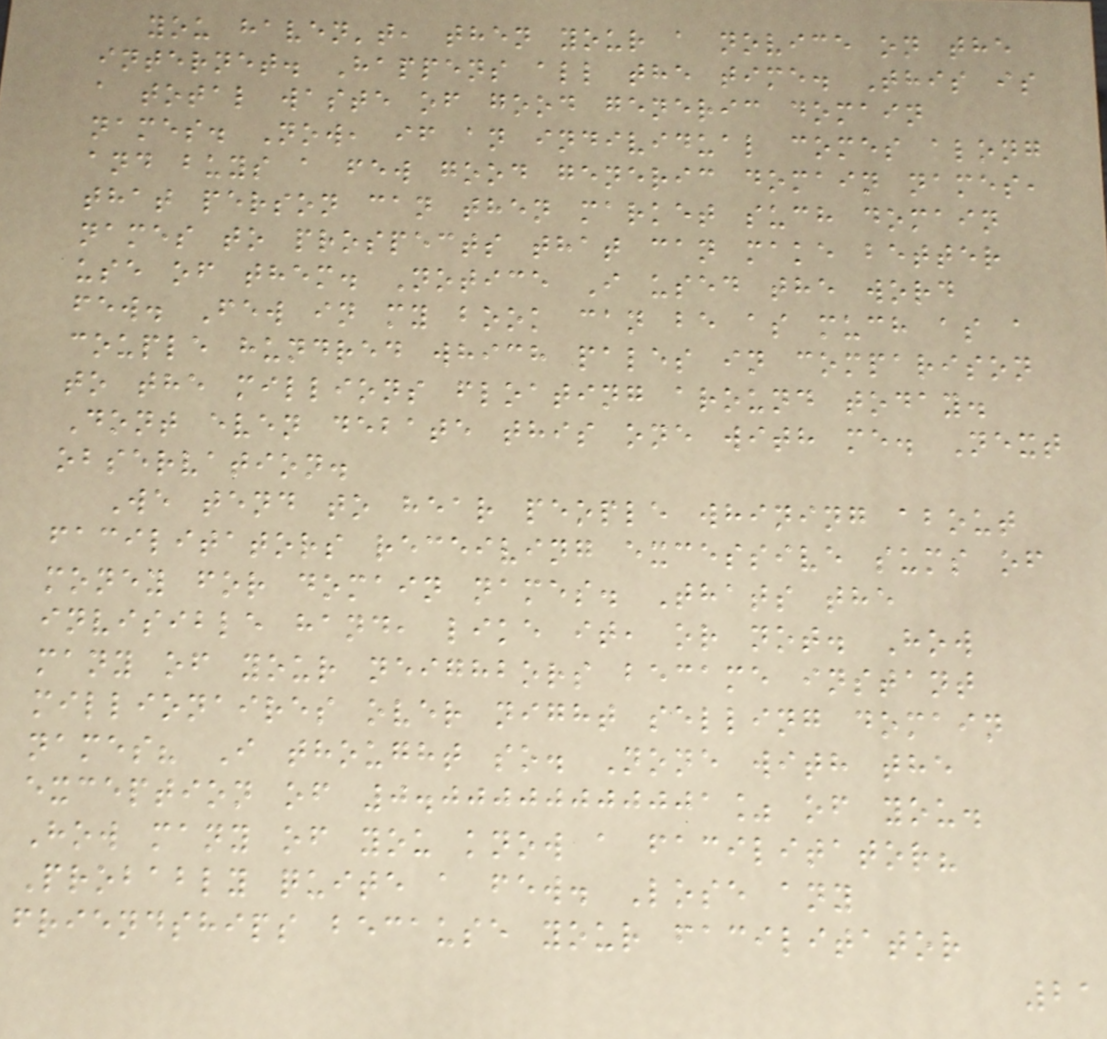you haven't, then your a novice on the
internet. Happens all the time. This is
a total waste of good generic domain
names. Now, if an individual comes along
and buys a few good generic domain names,
that person can then market such domain
names to prospects that can make better
use of them. Notice I used the word
few. Few in my book can be as much as a
couple hundred which pales in comparison
to the millions floating around today.
Dont even debate this one with me. Next
observation.
We tend to hear people whining about
facilitators receiving excessive sums of
money for domain names. Thats the
invisible hand, like it, or not. How
many of your neighbors became instant
millionaires over night selling domain
names? I thought so. None with the
exception of 0.00000000001% of you.
How many of you know a facilitator?
Probably quite a few. Lose any
friendships because your facilitator
21
